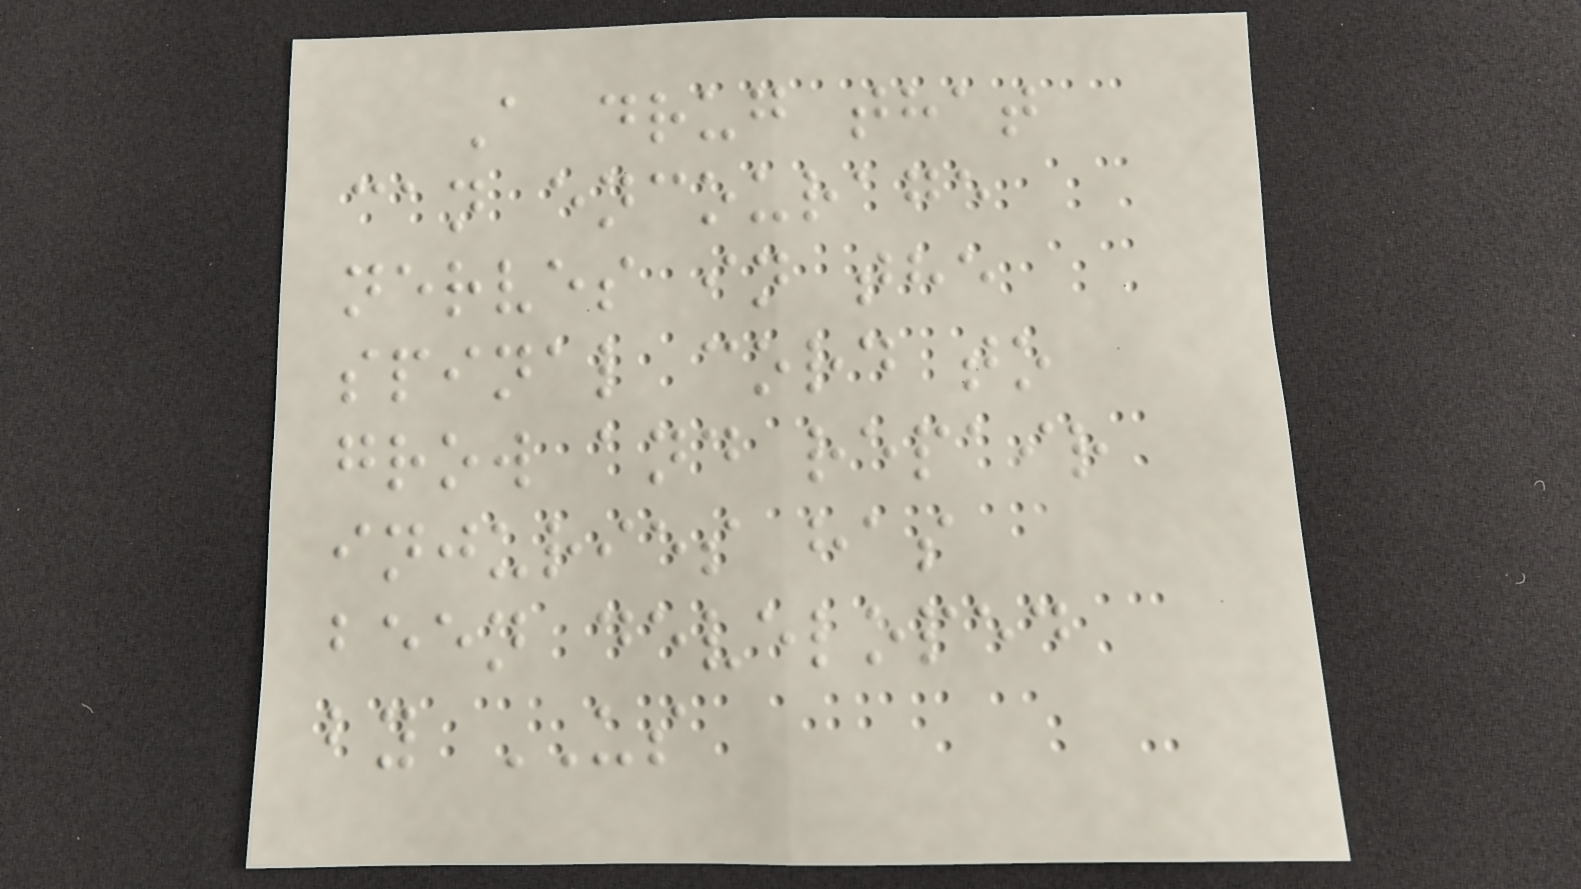A drug that
can encourage
nerves in the
spinal cord to
grow and repair
injuries has
been developed
by US
